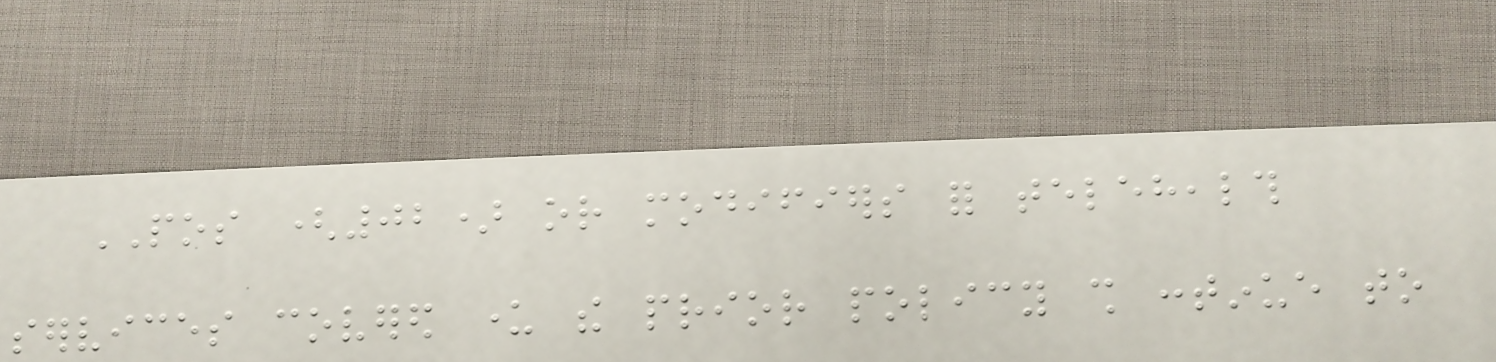POS (02) or modifiers for telehealth
services covered under the prior policy shall continue to
